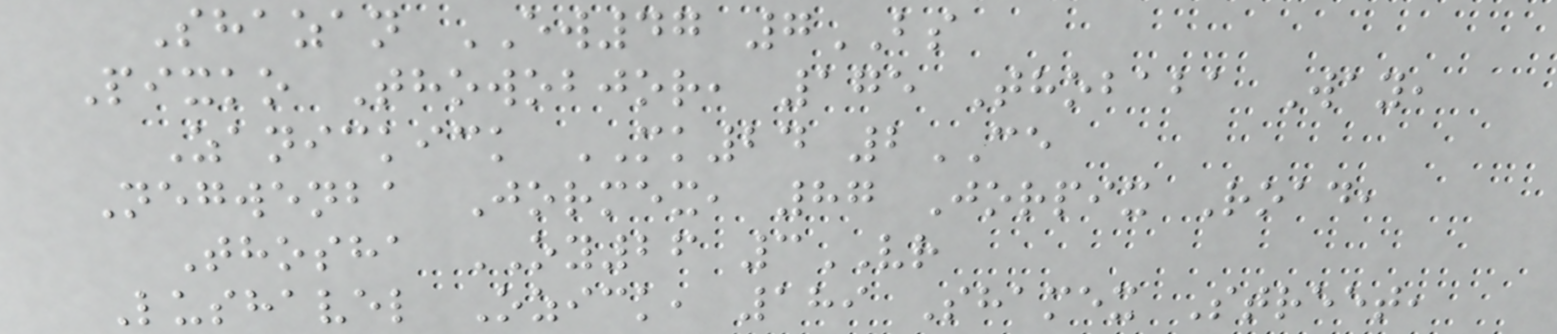Shazan EW47 7BS
Pixko Thowobjor, 175 Thobaba Way,
Zanickick MK24 2CE
Negwenba Jormex, 87 Jorpix Road,
Thosha OY26 3VR
Lushavel Ozick, 189 Shamex Street,
